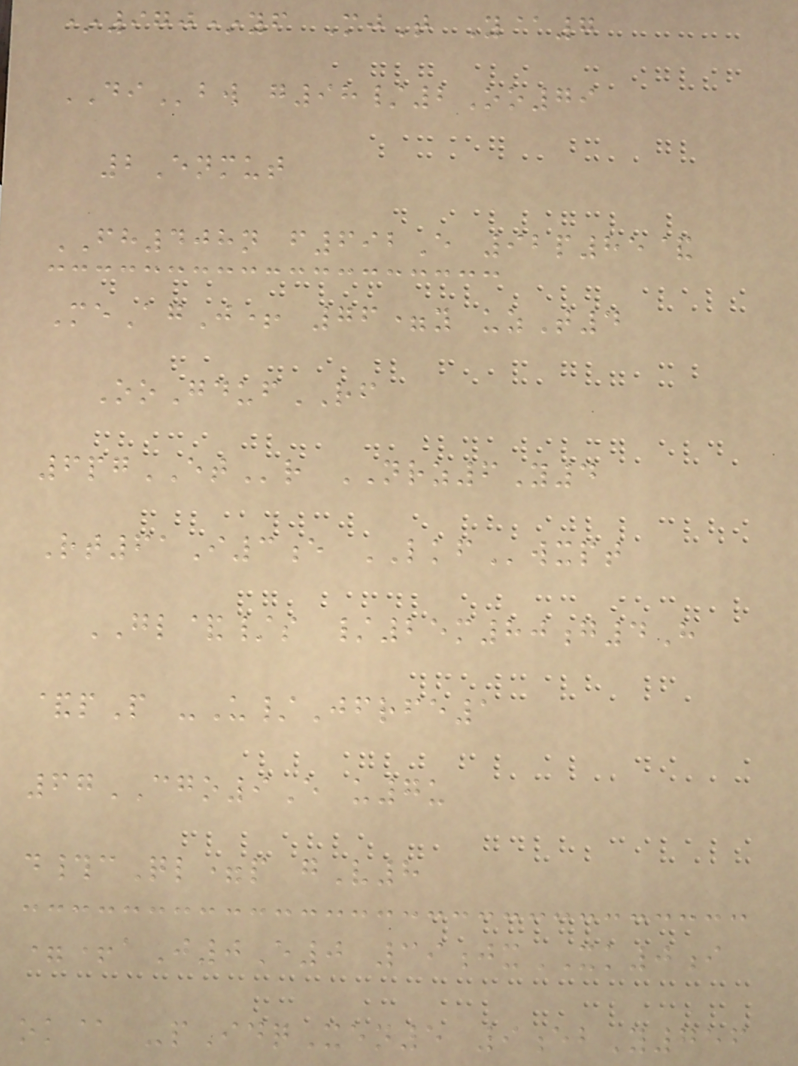*970*yf MjT Y@7
DIbw g98/2Oo79
2Enmut
FH408n f692E 92p85&
MeAgJ+ 76=y uzT4
OoGdufRF
6pgETr NRZ6Y4
Rt61I3e LKFwxpt
GL&/s /25m80g4H
&pP -U/Jfrfe1
67CGO9E u7u
d#cQl=p gV8
=+aJ0E0 39jxXK0i
ok@ -pIdqXen5 9ebY756
